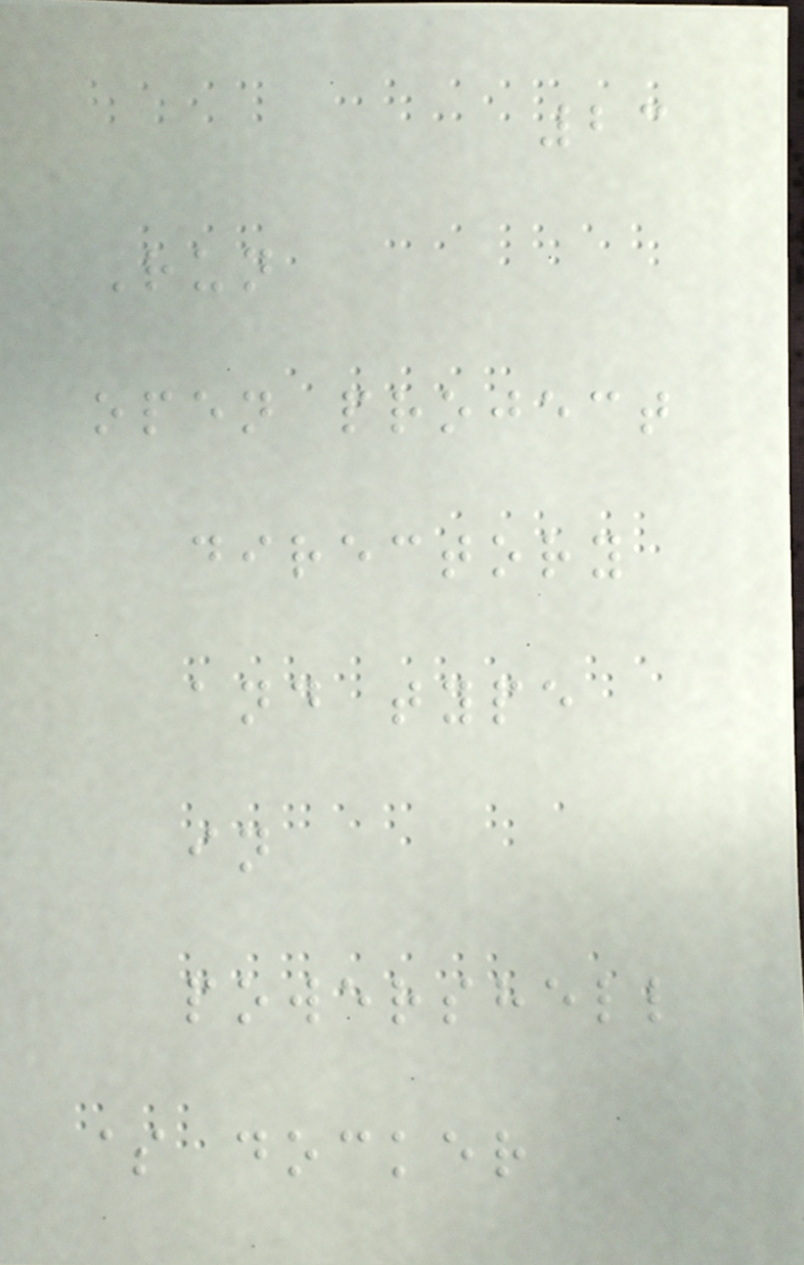23
Run
open project
directory
and type
in
powershell
$ docker
